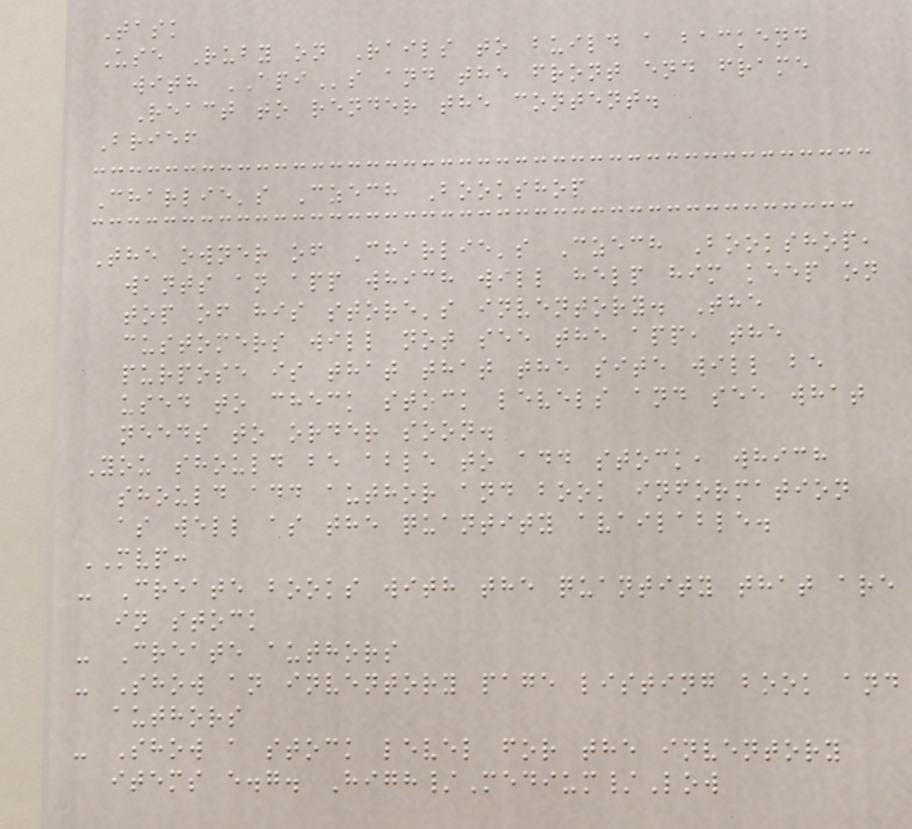Task
Use Ruby on Rails to build a backend
with APIs and the front end frame
React to render the content.
Brief
Charlie's Czech Bookshop
The owner of Charlie's Czech Bookshop,
wants an app which will help him keep on
top of his store's inventory. The
customers will not see the app, the
purpose is that that the site will be
used to check stock levels and see what
needs to order soon.
You should be able to add stock, which
should add author and book information
as well as the quantity available.
MVP:
- Create books with the quantity that are
in stock
- Create authors
- Show an inventory page listing book and
authors
- Show a stock level for the inventory
items e.g. High/Medium/Low
